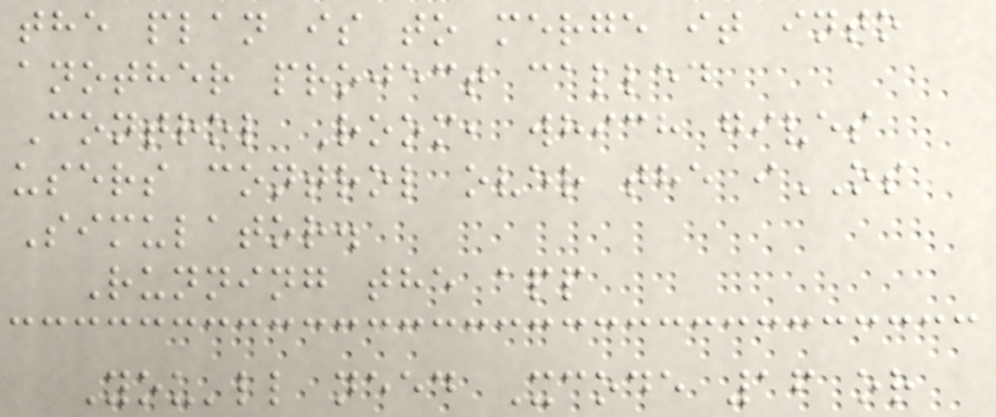the plan is to merge it into
another project called
Control Room, which gives
users control over the iOS
Simulator.
Running the app
You'll need Xcode 16 or
